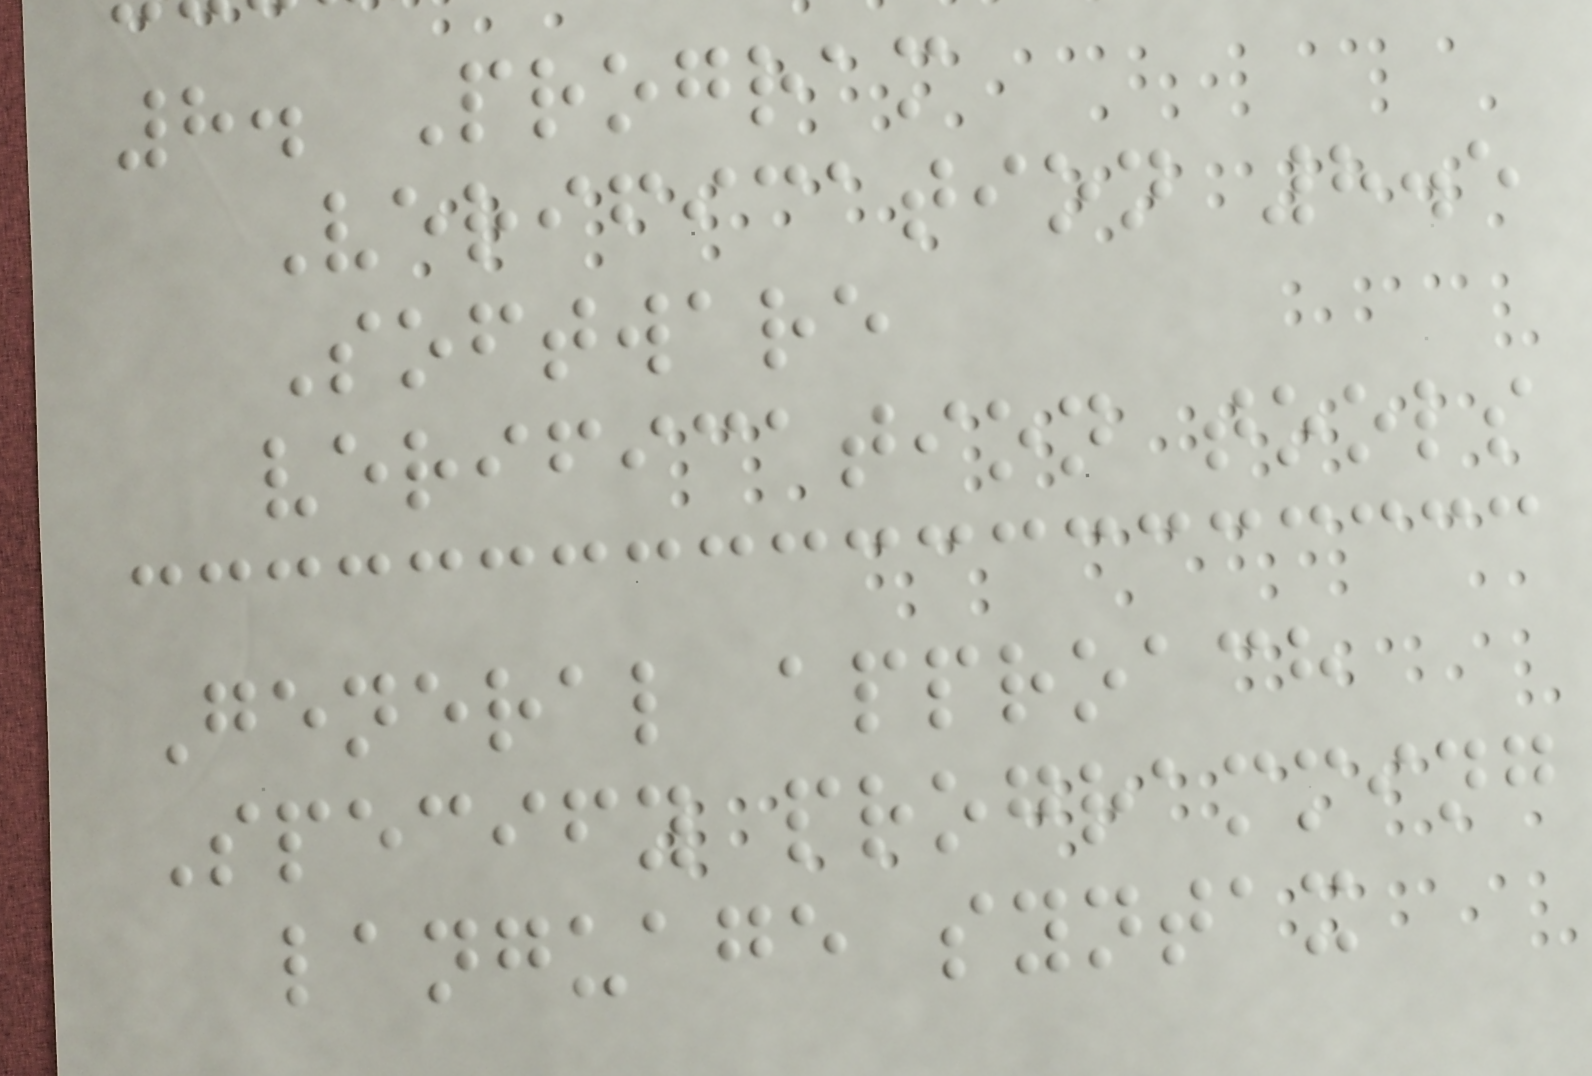8. Program
Verification 8.5
Software
verification tools
General approach
Specify programming
language syntax
